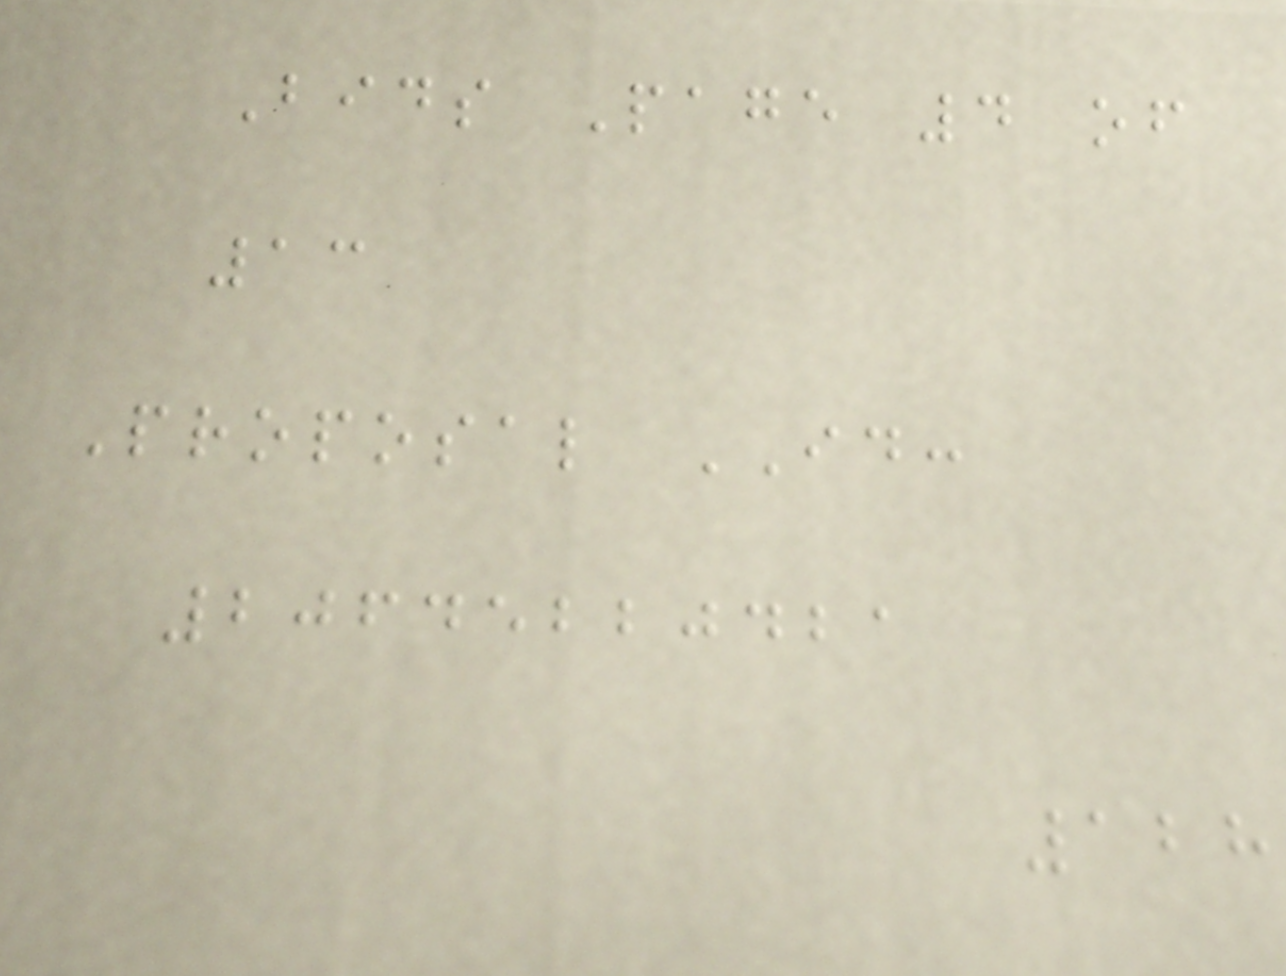Bids Page 4 of
13
Proposal ID:
20645220421
128
